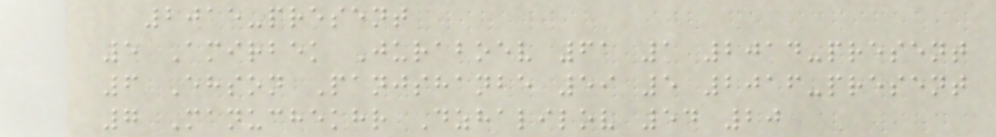2015-present
5 Amirbek Juraboev 61 1 2014-present
6 Ehson Panjshanbe 59 5 2016-present
7 Manuchekhr Dzhalilov 54 20
